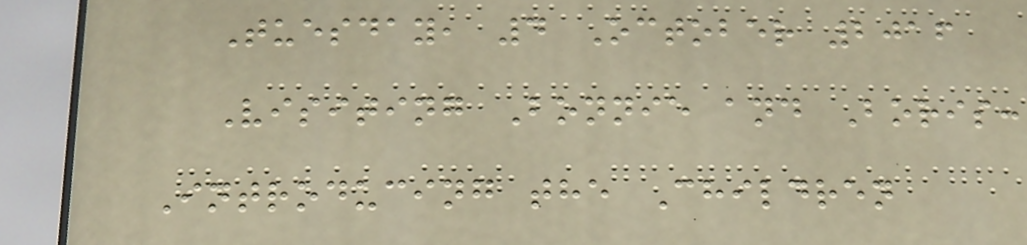Tuesday, 4 October 2016
Visiting Bonnie and Boris:
Introducing the Children
